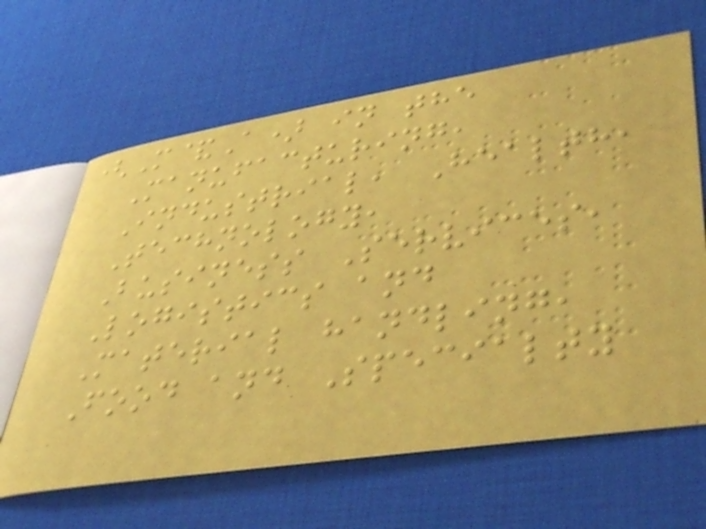(M&A) in the
Manufacturing,
Industrial, Health,
Technology,
Business Services,
Logistics and
Material handling,
Food and Specialty
